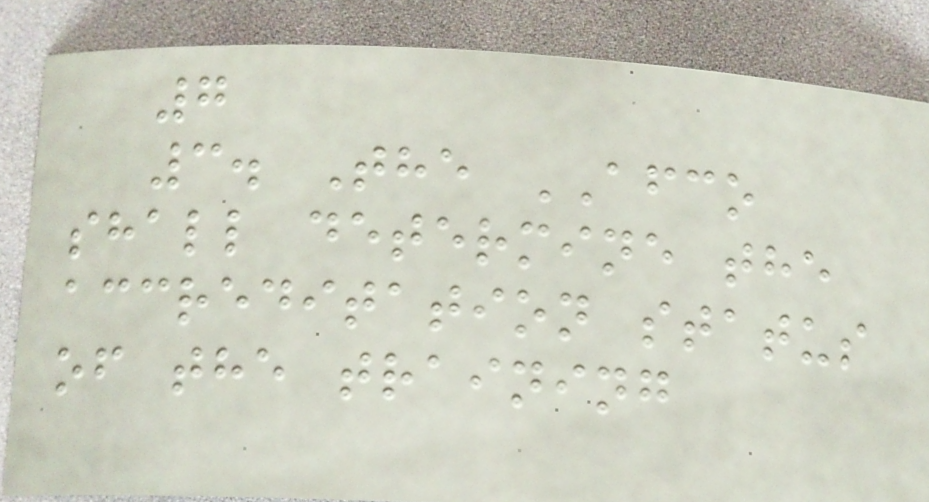7
3. The AFCO
shall determine the
accreditation status
of the training
